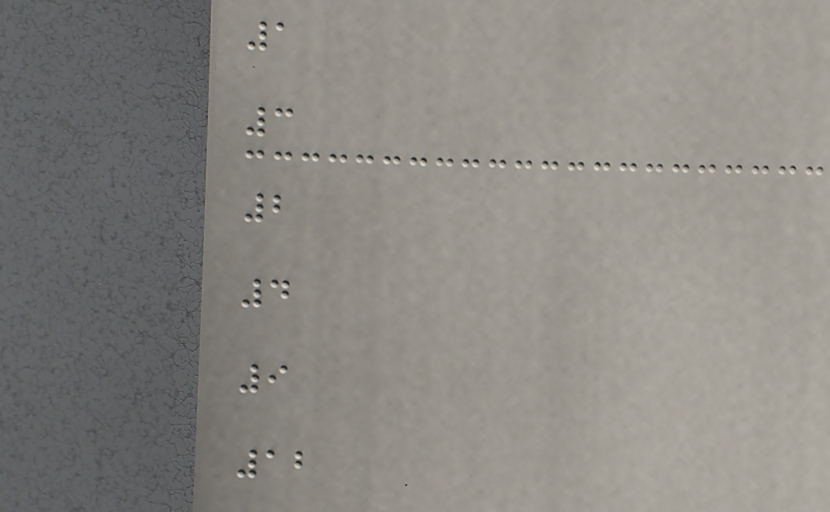1
3
2
4
9
12
